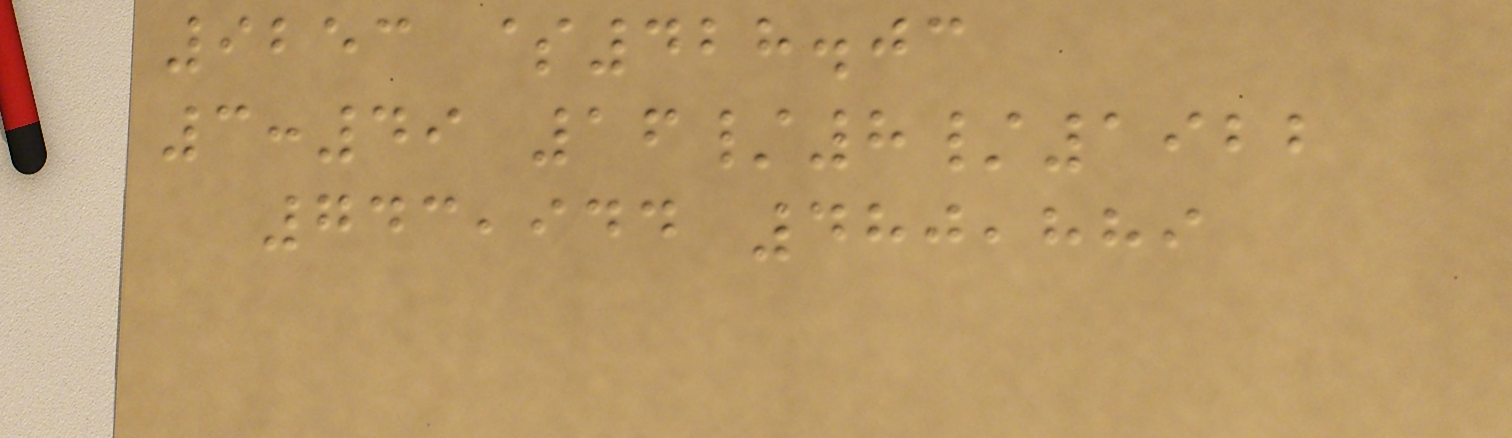9253 $428.03
3:49 16/8/1922
743,944 480,889
